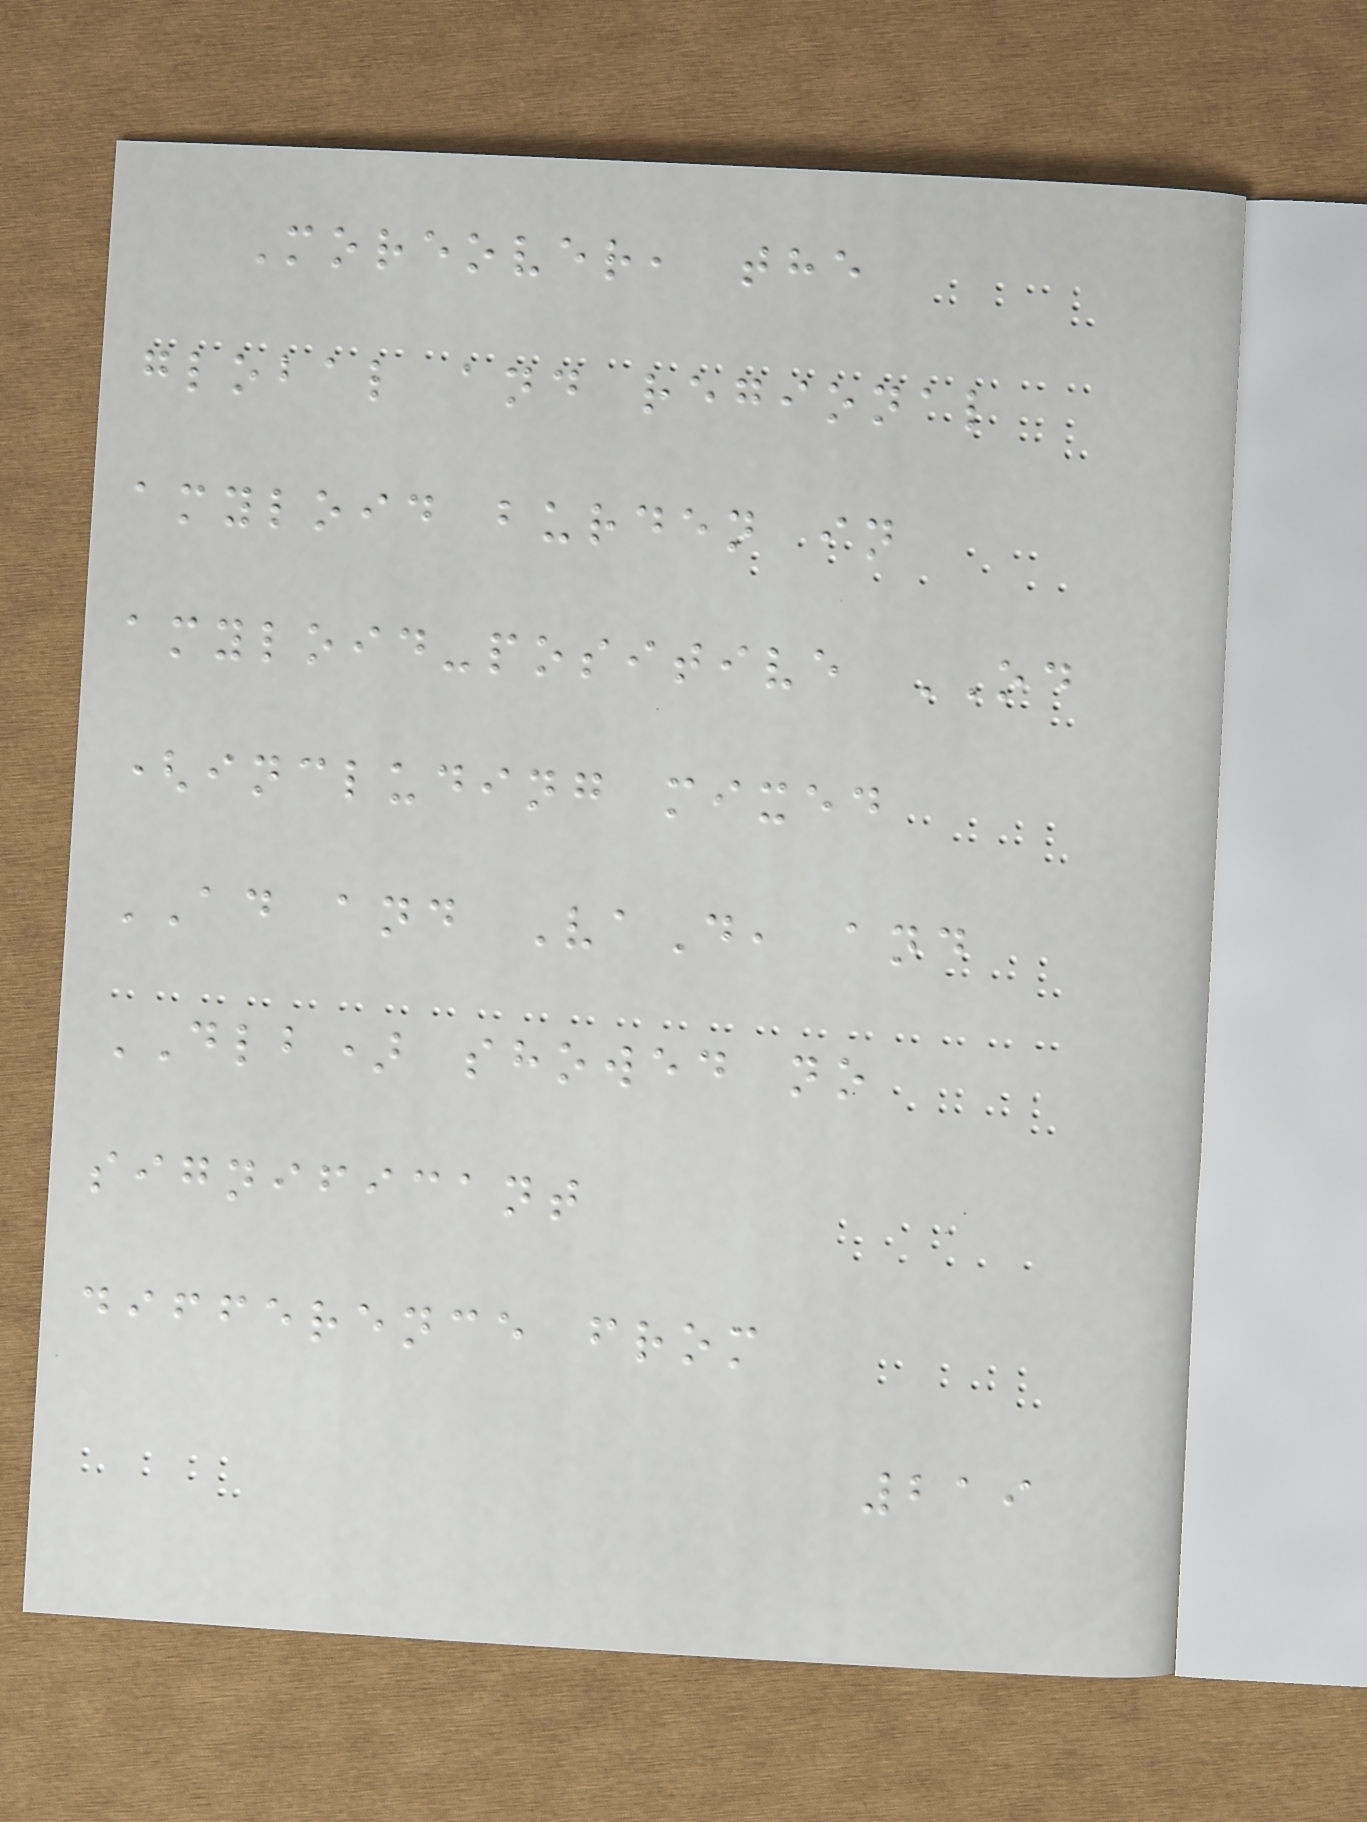Moreover, the
global and regional
amyloid burden in
amyloid-positive OD
(including mixed
AD and VaD, and
DLB) showed no
significant
difference from
219
